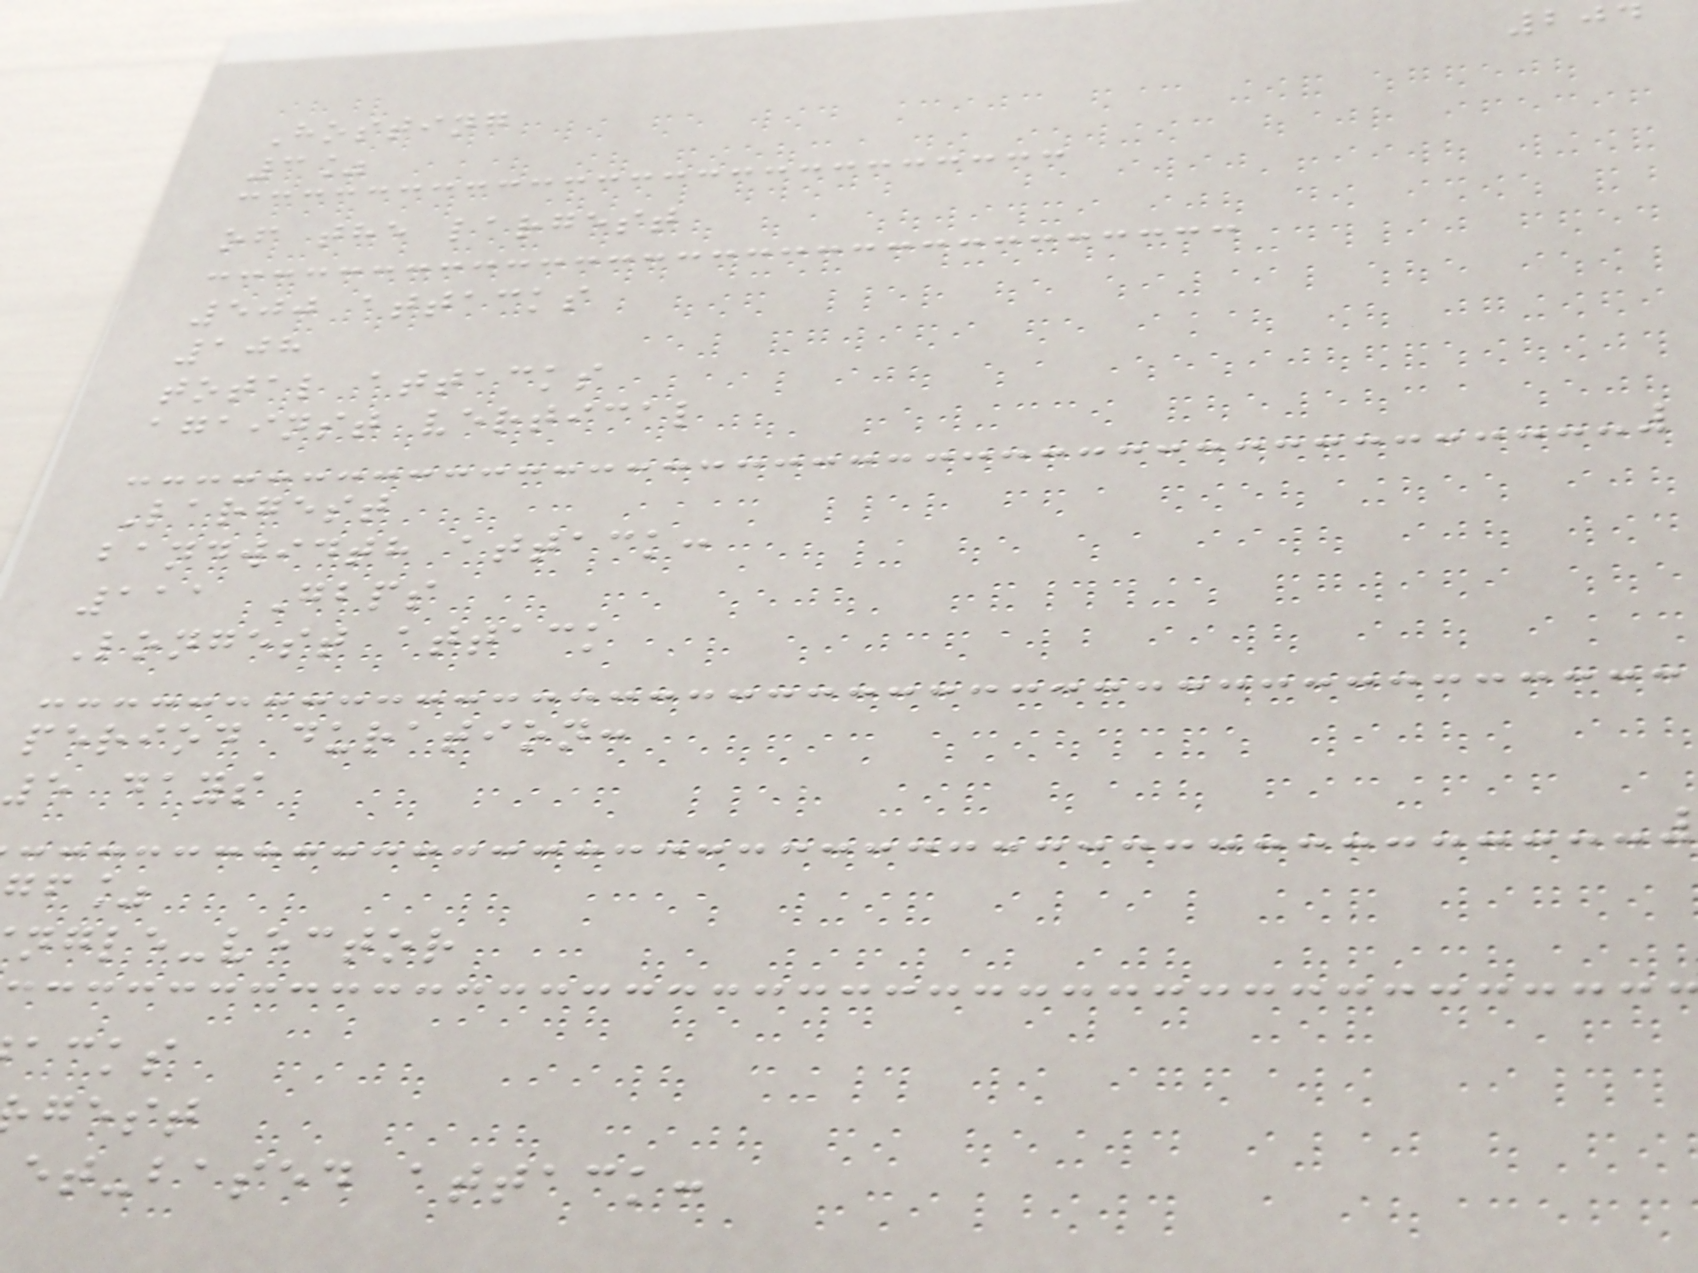204
Hosting
3%
of the largest
500 attacks
108
total attacks
against vertical
Largest
bandwidth attack:
111 Gbps
Longest attack
period duration:
5 days
ngle-vector
acks
gest
et-based attack:
